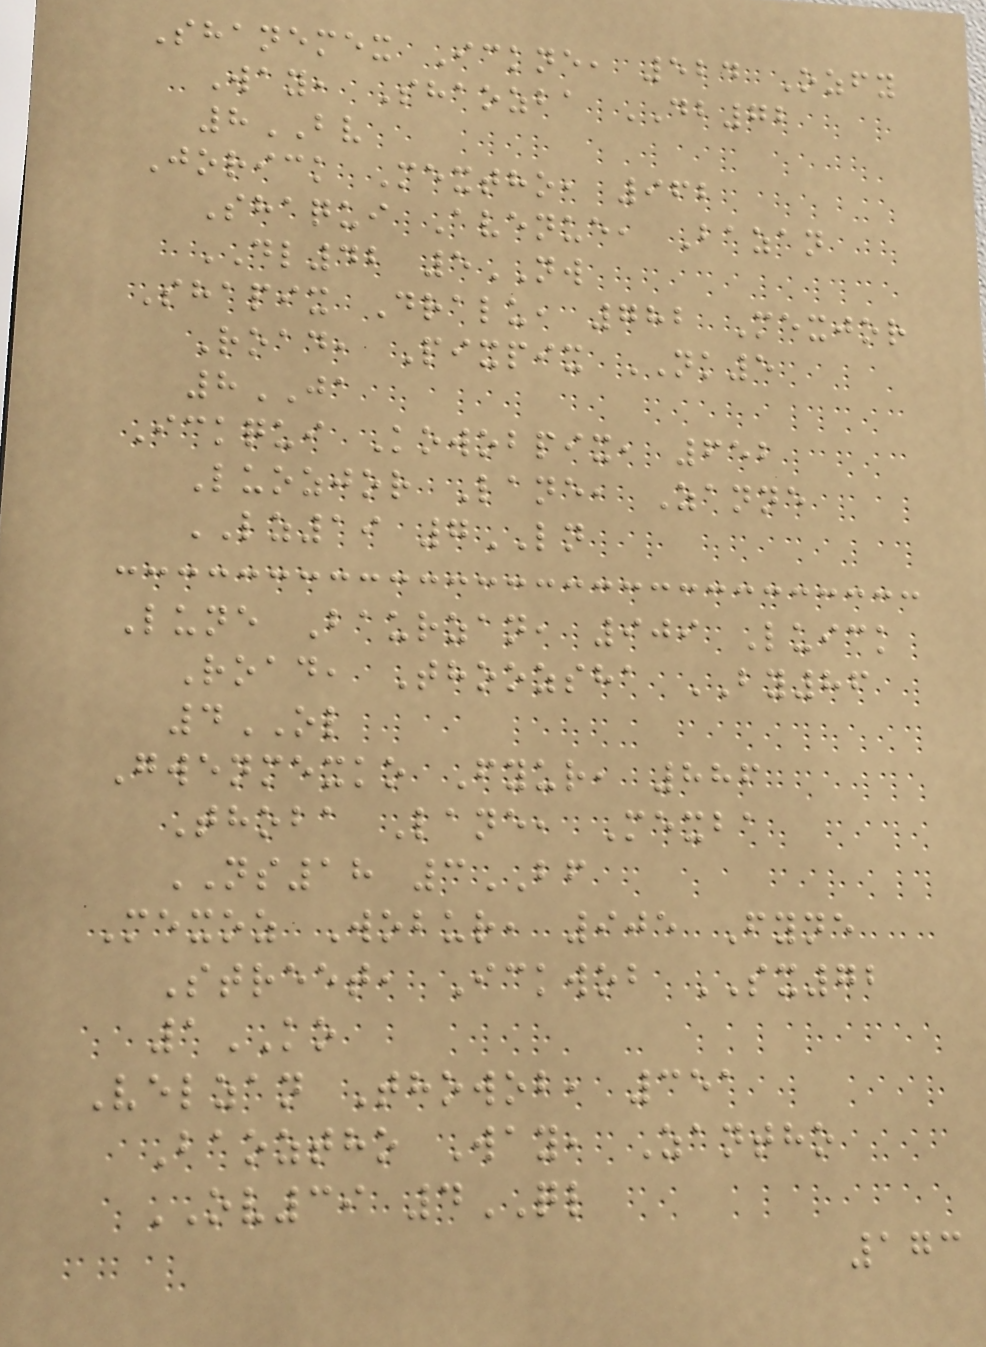Shanemex Ickne, 524 Ozfy
Way, Shaozba DB72
8BV
Jorick Mextho, 962
Shaqui Avenue, Bazan
DL42 5NW
Shapix Dralu, 782 Mexjor
Road, Pixpix NK5
8JA
Ickqui Kowobpix, 652
Luozjor Lane, Zanne
LZ19 7LN
Lune Baurzan, 909 Luick
Road, Thoozsha BY86
4OL
Gwenmexko Fyur, 886
Thoba Lane, Mexba
NS18 3BF
Mexoz Wobur, 905 Fyne
Street, Ickwob SX72
1KO
Velzan Thowob, 351
Baoztho Way, Zantho
OV39 4QL
173
